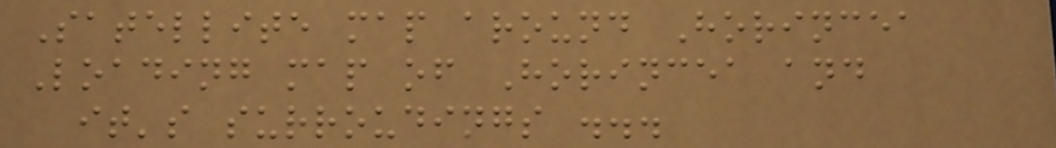Satellite map around Horincea
Loading map of Horincea and
it's surroudings ...
